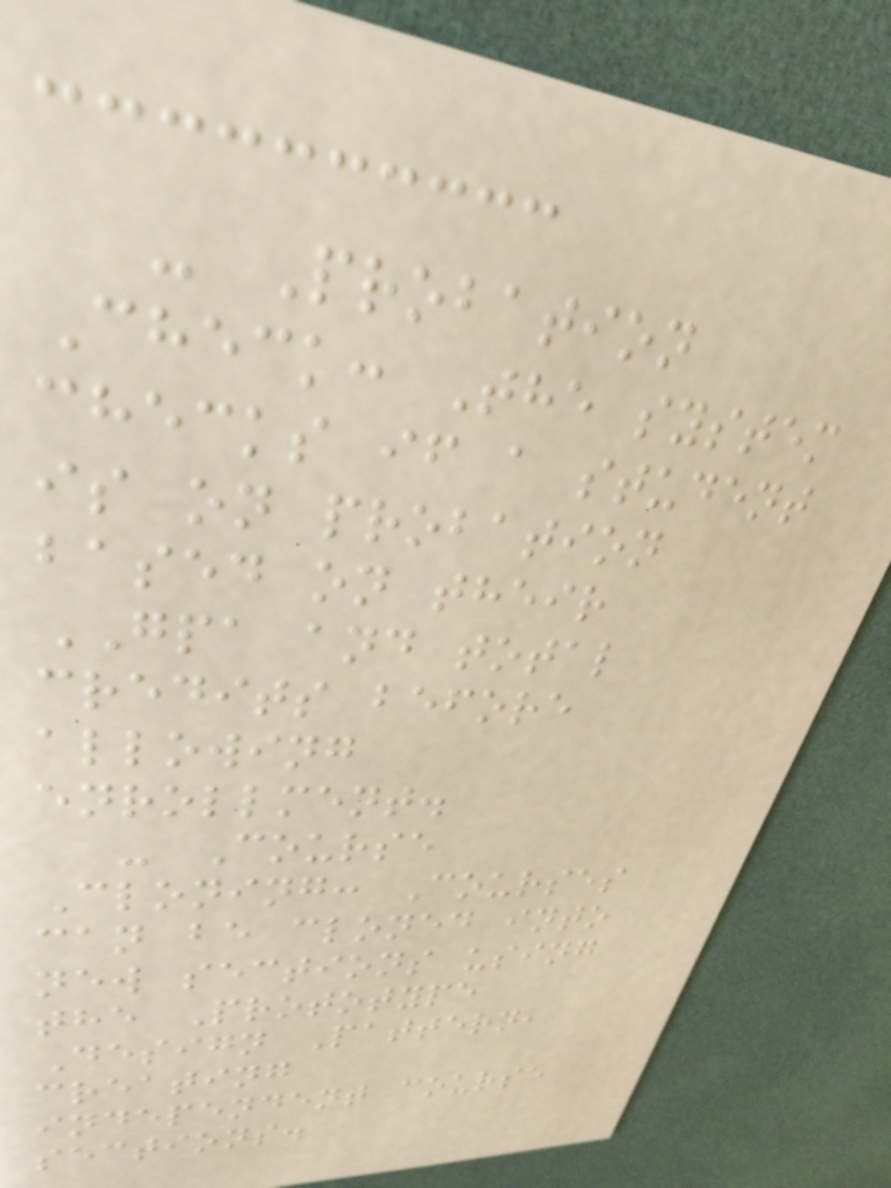- Probation
Check: The system
checks if a student
is on probation
based on their
GPA and total
credits before
allowing
enrollment.
- Course
Cloning: Courses
can be cloned into
new sections using
the Prototype
Design Pattern,
creating
independent course
sections.
